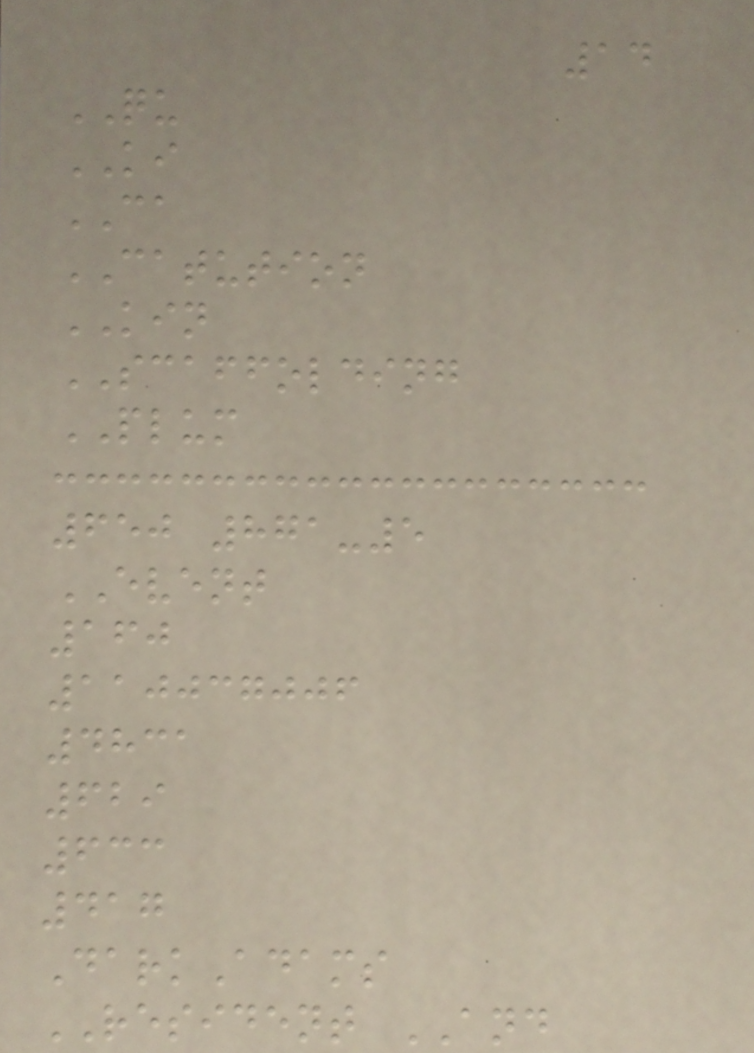14
QU
KI
CA
CATUTION
KIN
SCAFFOLDING
PLUM
650 871-5
EVENT
160
110037006
4831
629
633
417
DarkAdams
RESIDENT AND
